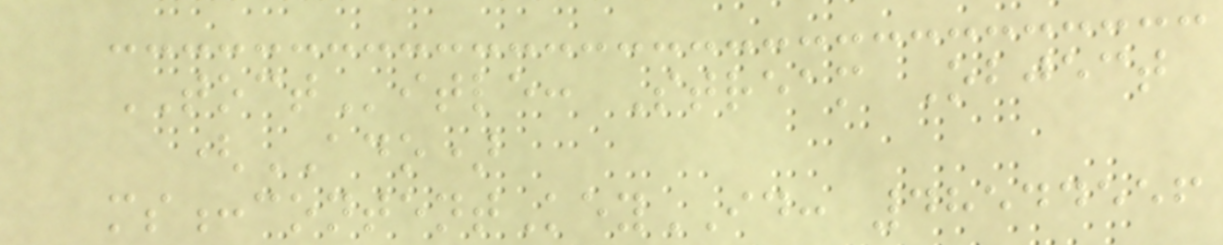TOCTitle: Stream Object
(ADO)
ms:contentKeyID: 48544556
